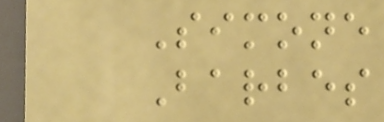Simone
Barbes
